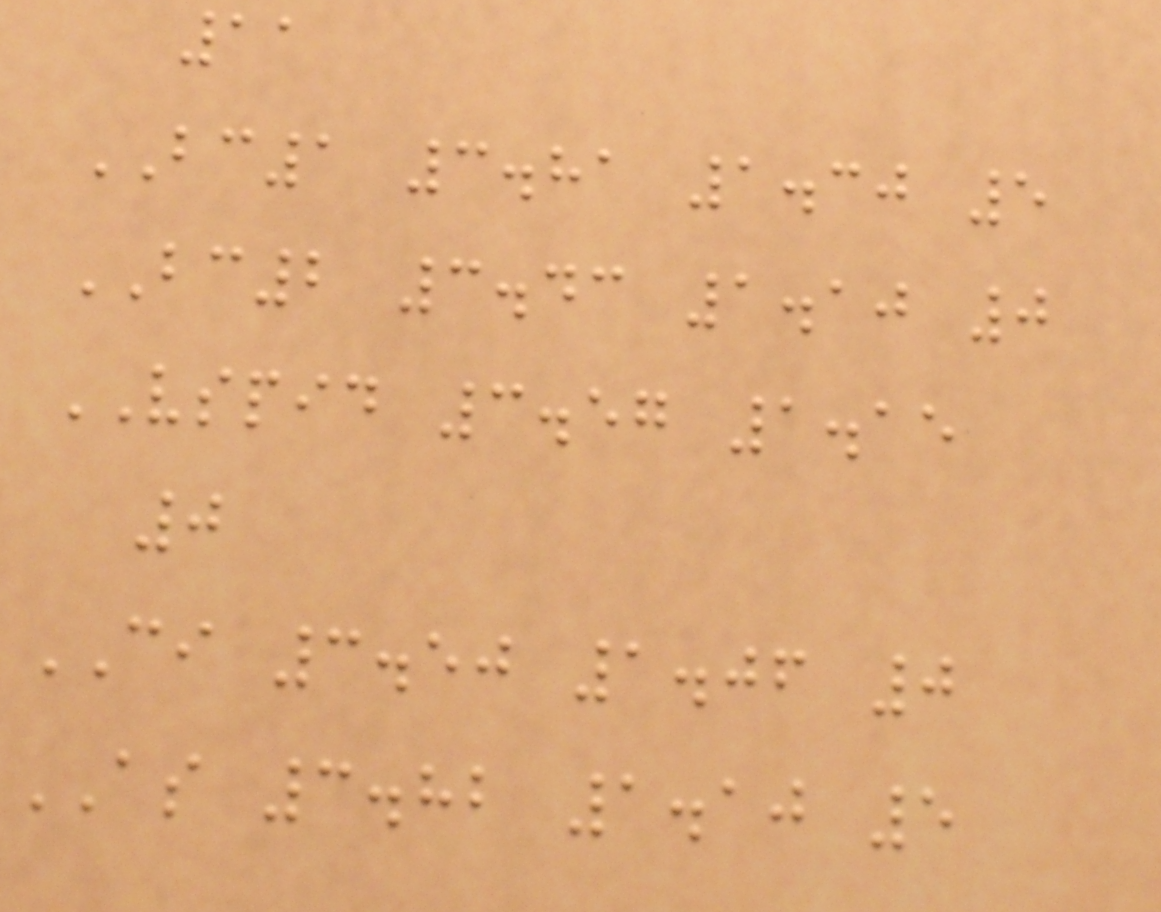11
BC1 3.81 1.30 5
BC2 3.43 1.10 0
VSPID 3.57 1.15
0
CI 3.50 1.06 0
AS 3.82 1.10 5
